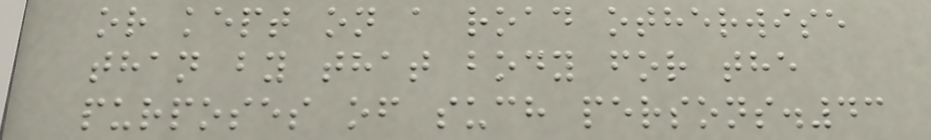or kept on a road otherwise
than by that body for the
purposes of such persons.43
